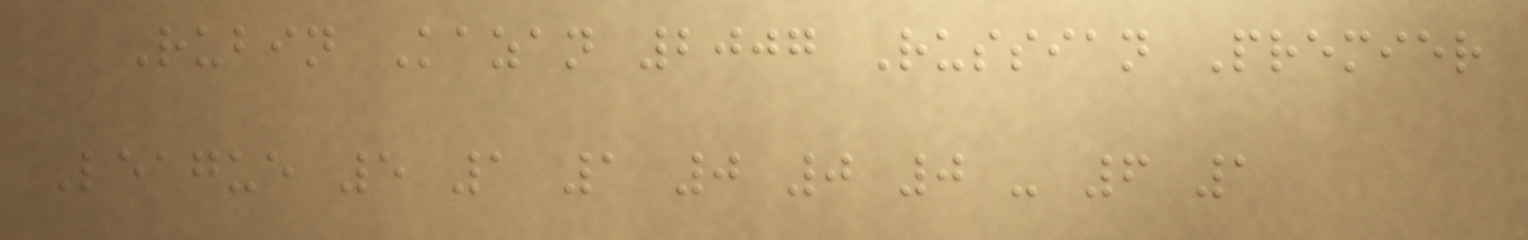Rubin Kazan 2007 Russian Premier
League 5 1 1 0 0 0 - 6 1
